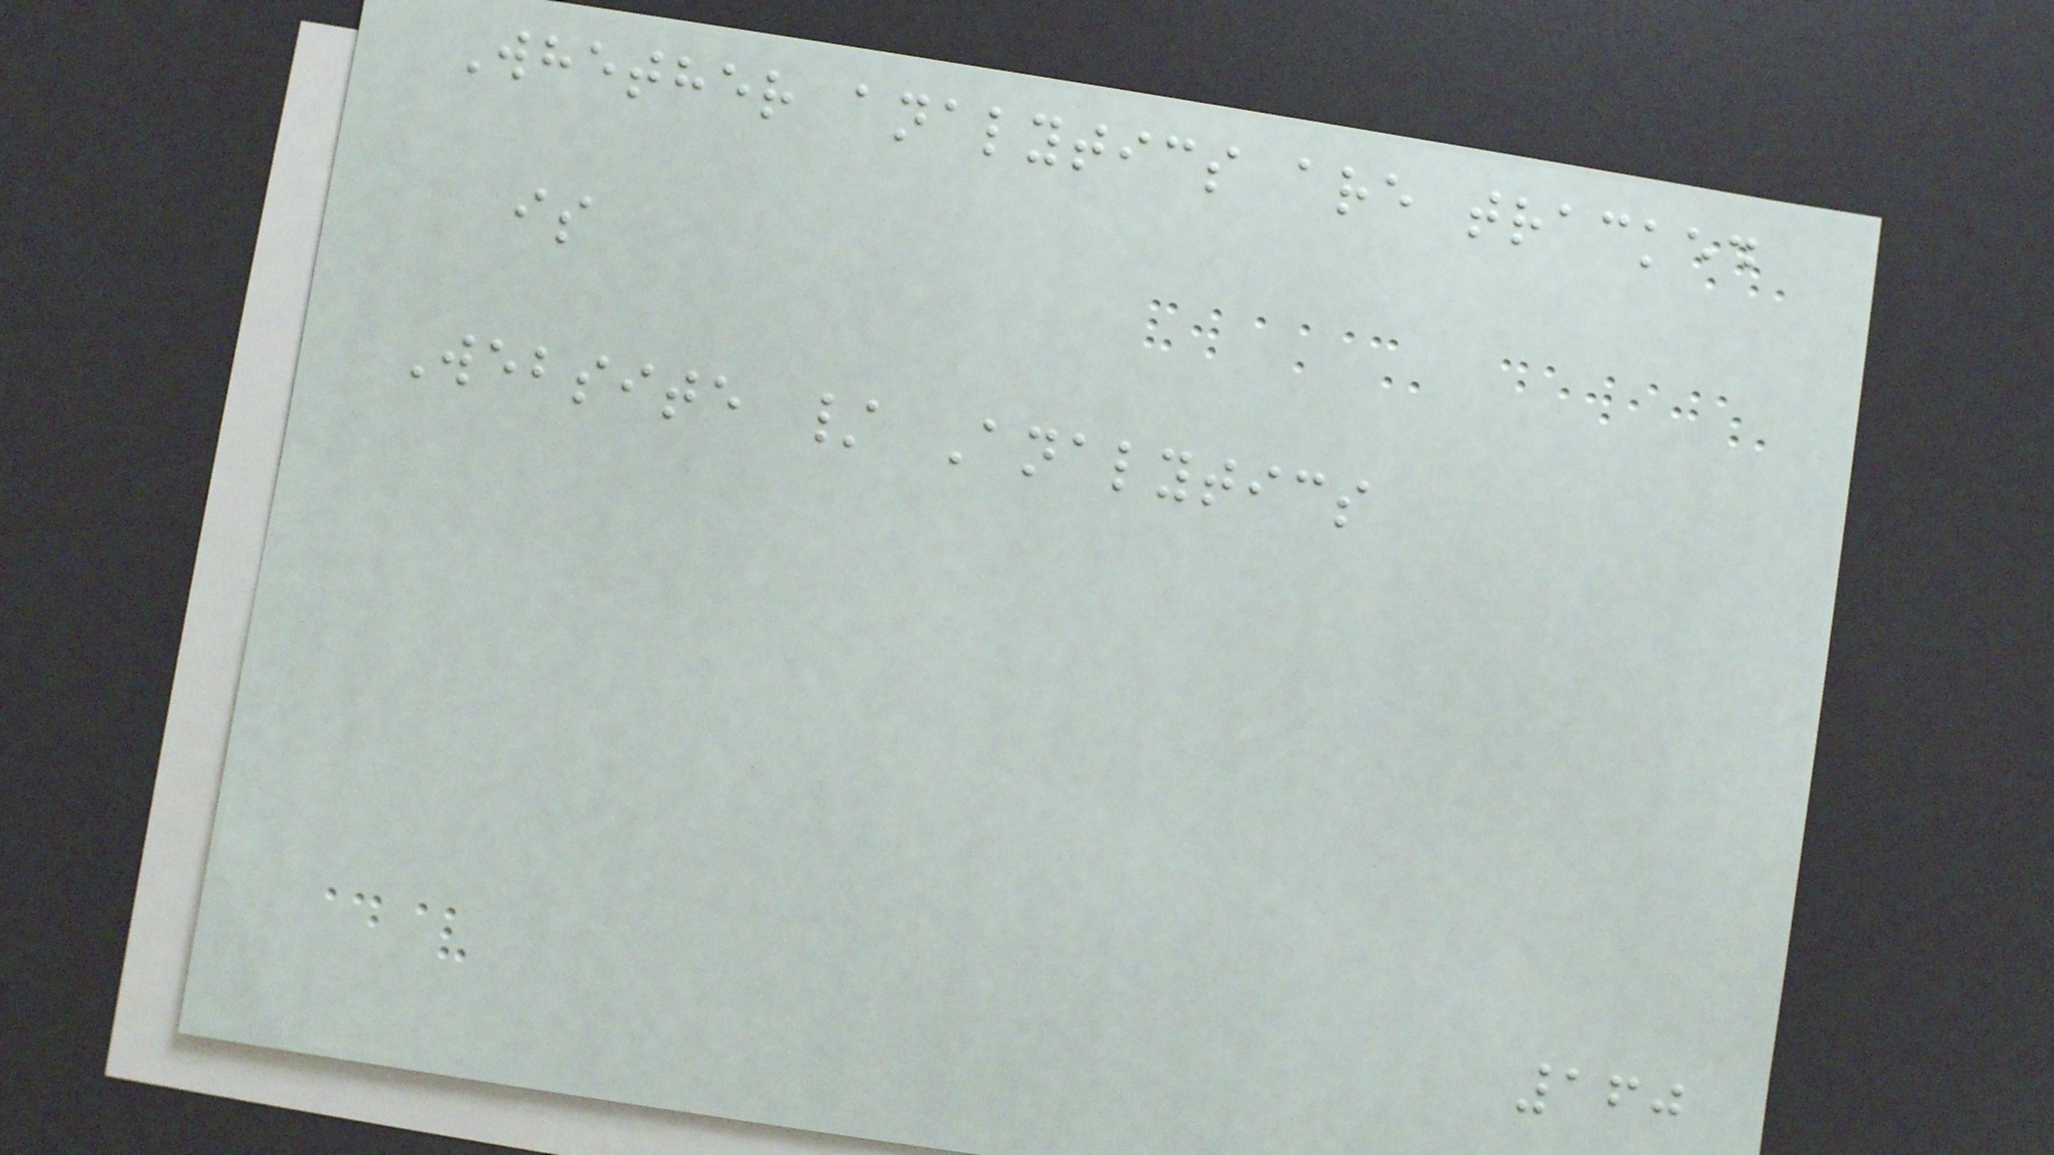Whether analytics are tracked
is
Website / Analytics
160
